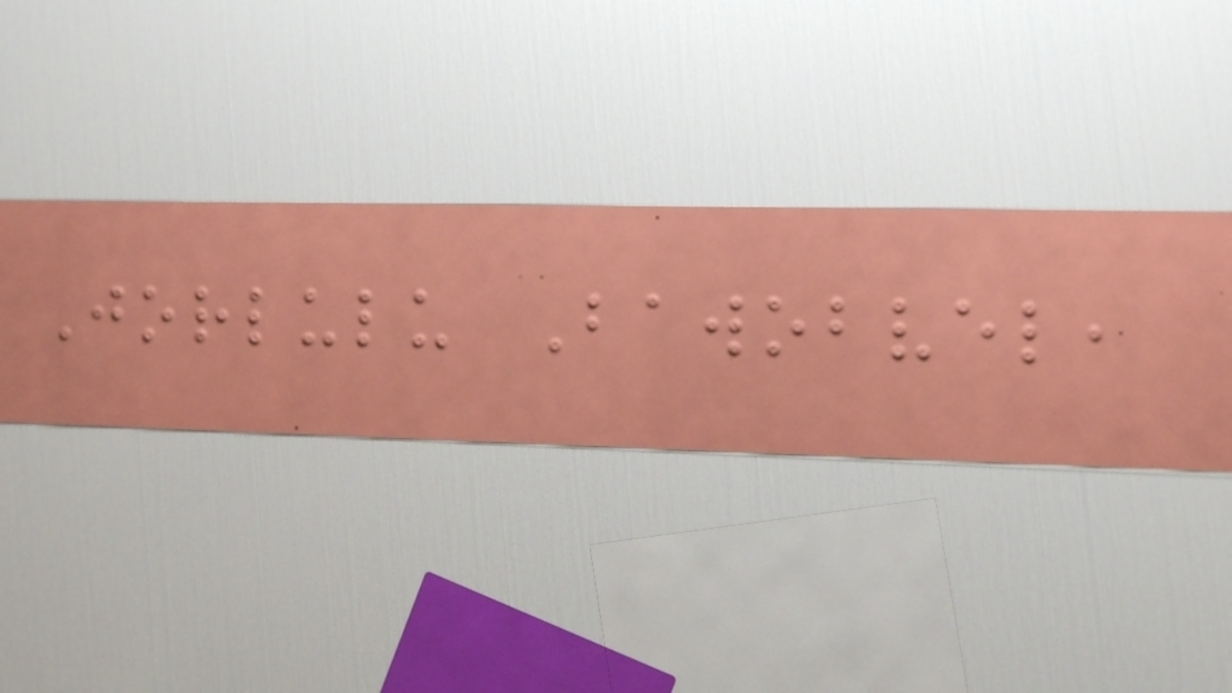Jorlulu Bawobvel,
